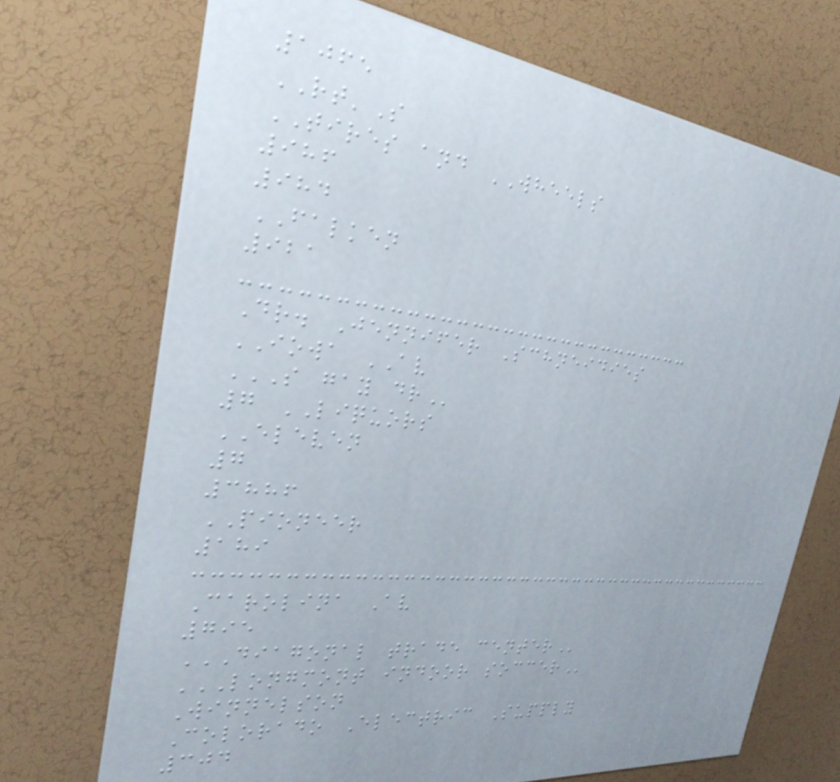1065
RT'S
TIRES and WHEELS
986
984
FALKEN
921
Dr. Jennifer Schneidies
IOWA AV
S GAY DR
7 LIQUORS
ELEVEN
7
3886
PIONEER
189
Carolina Av
795
DIAGONAL TRADE CENTER
LONGMONT INDOOR SOCCER
Winnelson
Colorado Electric Supply
304
